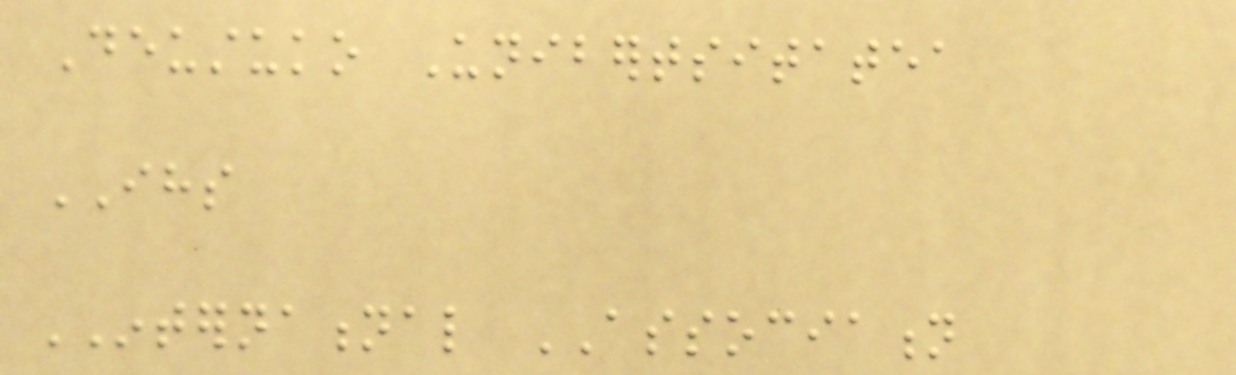Deustuko Unibertsitatea
IHS
INTERNATIONAL ASSOCIATION
